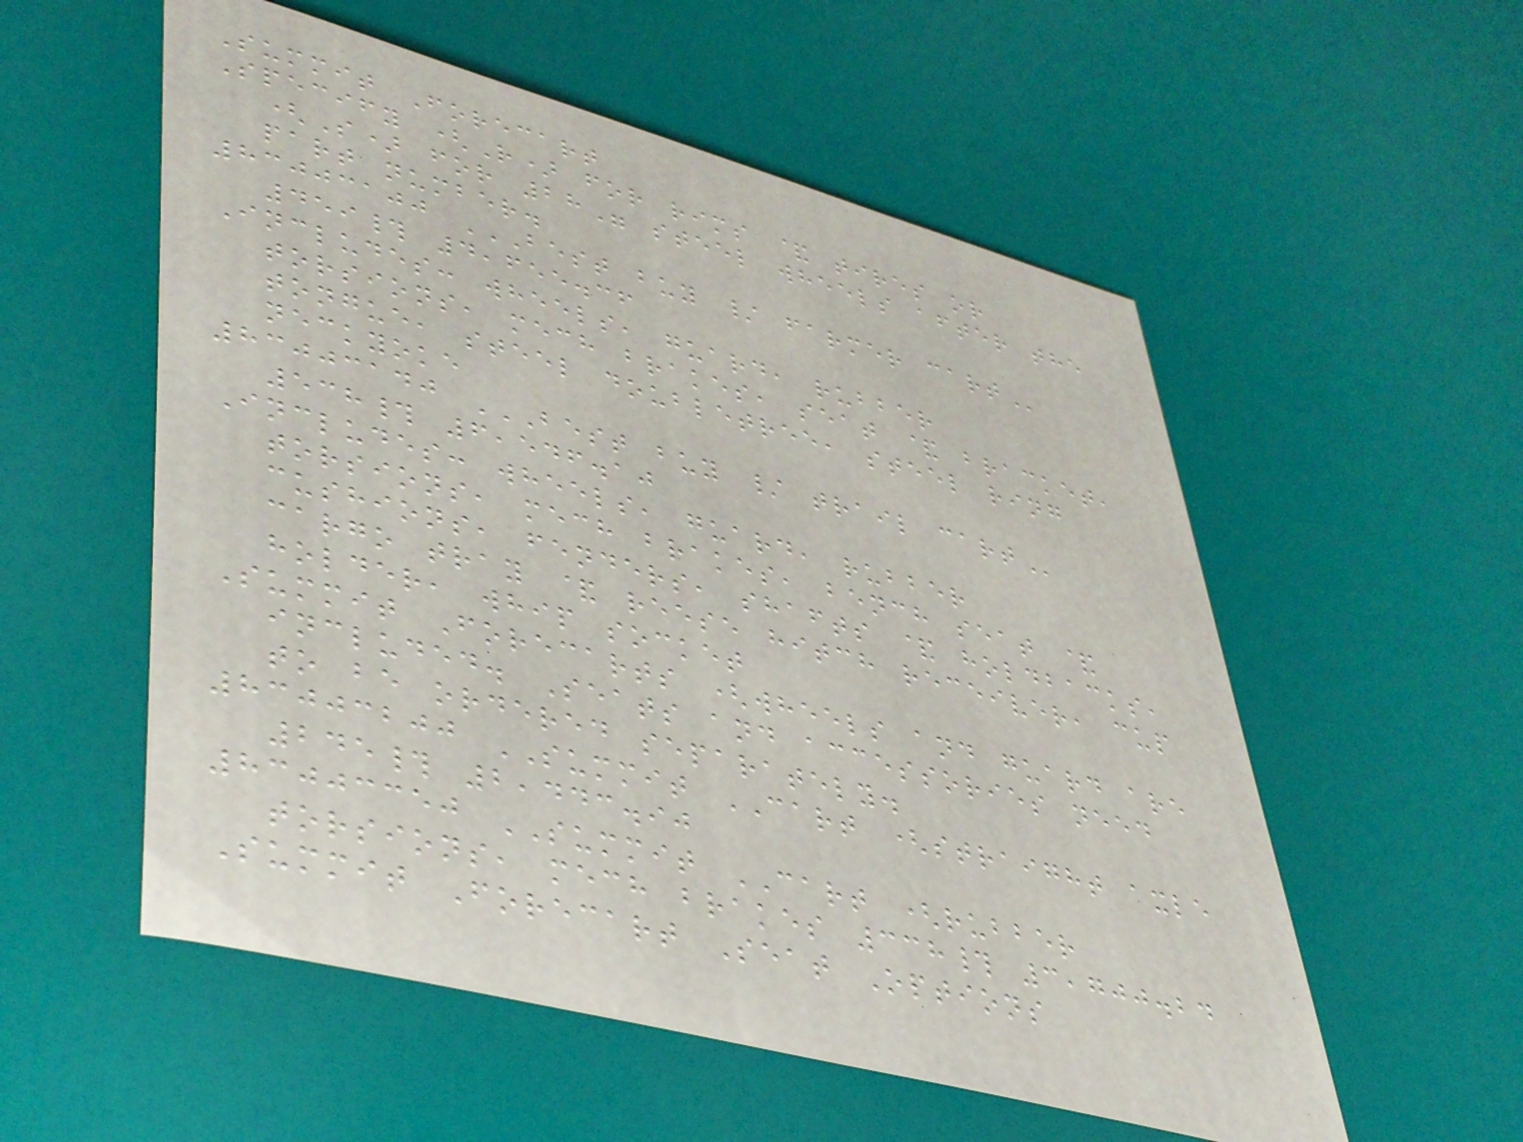Summit Forecart
Specify (R) for rims & tires or
(S) for 28" steel wheels after the
part number.
83003100 BEST BUY / FARMER CART
459# 4,655.36
Includes: wheels, guard, rubber
torsions, mech brakes, seat & bracket,
tongue, steel doubletree, steel ring
neckyoke
83003140 BEST BUY / TRAIL CART
538# 6,546.10
Includes: wheels, guard, rubber
torsions, mech brakes, bench seat &
cushions, fenders, shafts & holdbacks,
cargo tray & reese hitch receiver, cup
holder, whip socket
Summit Forecarts (wheels and guard are
included. Seats and accessories need
to be ordered separately.
83003200 SUMMIT CART (straight axle
245# 2,443.90
83003350 SUMMIT CART (rubber
torsions, mech brakes 338# 3,700.24
Summit Forecart Seat Options
